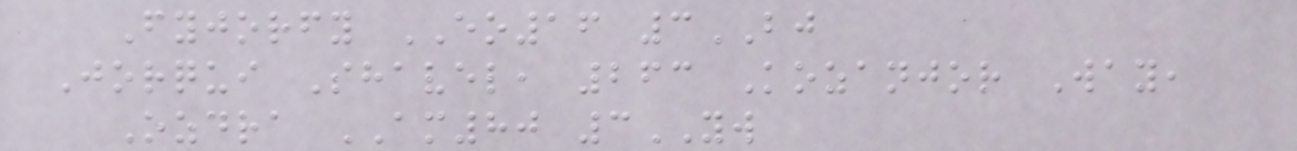Fyjorfy EO16 3BJ
Jorqui Shavel, 263 Kozanjor Way,
Ozdra AM80 3YW
